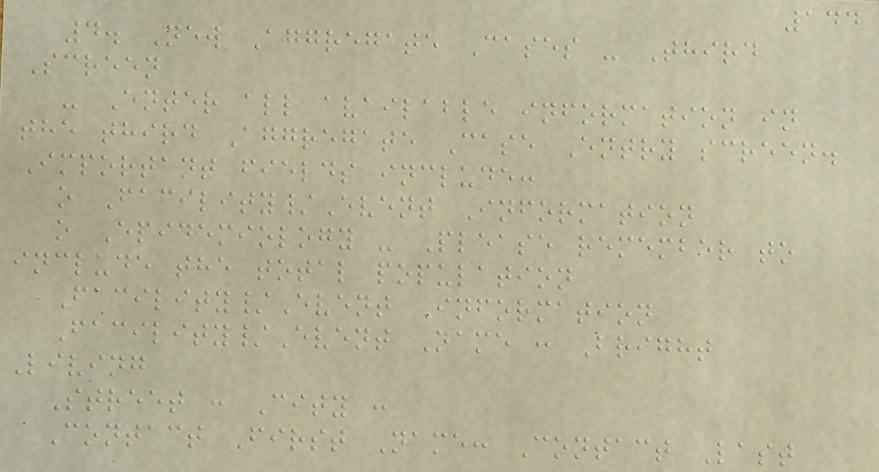144
4. New Aggregate Cases - Third
Screen
- Enter all available information in
the third Aggregate Case Entry screen.
Important fields include:
o Facility/Event Information
o Epidemiology - Please remember to
include the total population
Facility/Event Information
Facility/Event Name : Bright
Living
Street : City :
Contact First Name: Contact Last
